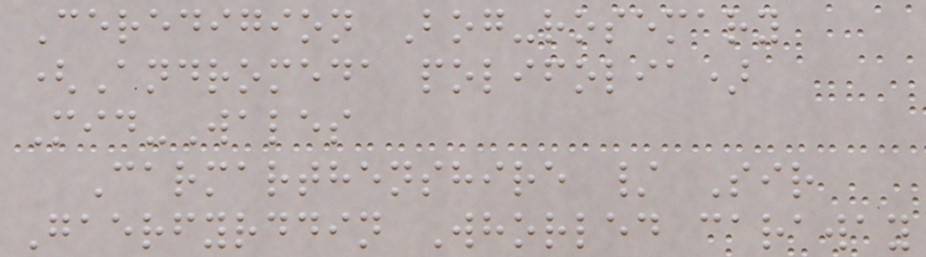Ceredigion Bog-rosemary
(Andromeda polifolia)
Mid-Wales
Carmarthenshire / Sir
Gaerfyrddin Whorled caraway
